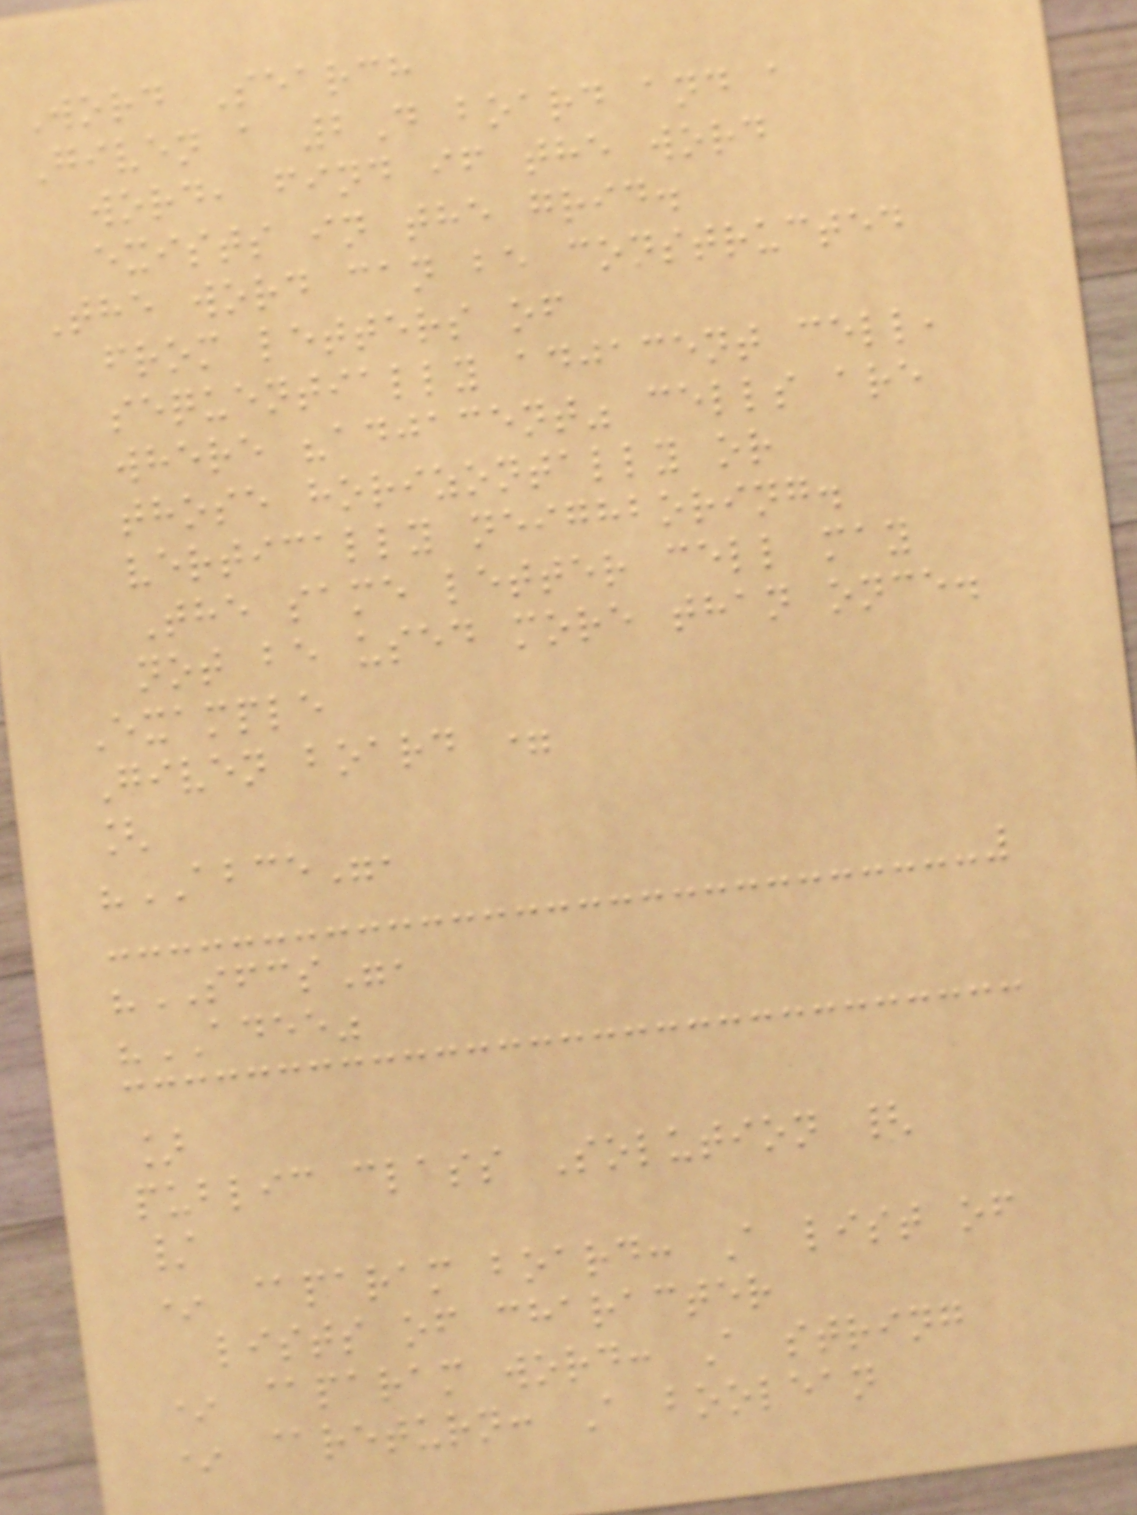Word Search
Given a 2D board and a
word, find if the word
exists in the grid.
The word can be constructed
from letters of
sequentially adjacent cell,
where "adjacent" cells are
those horizontally or
vertically neighboring.
The same letter cell may
not be used more than once.
Example
Given board =
[
"ABCE",
"SFCS",
"ADEE"
]
public class Solution {
/
* @param board: A list of
lists of character
* @param word: A string
* @return: A boolean
